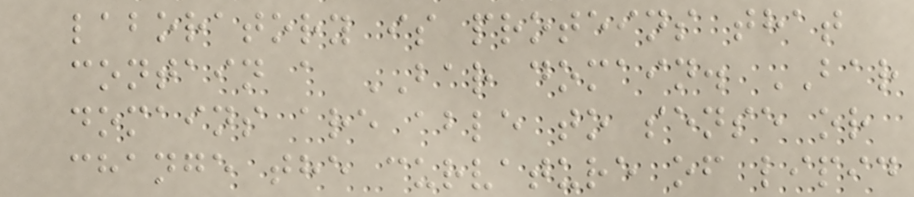laboratory is proteins that
contain a BAR domain. BAR
domains are able to sense or
change the curvature of lipid
